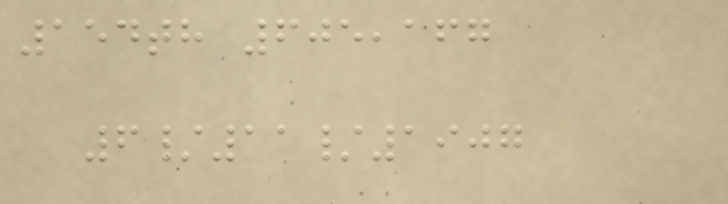154th 605,167
6/11/1907
